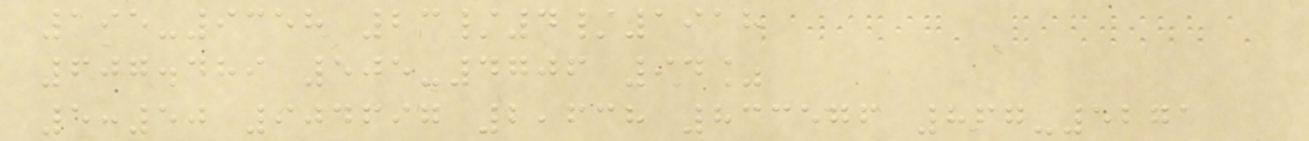195-9358 23/4/1918
607.489 505-4706 94%
5:50 904697 2,638 833576 867-5271
